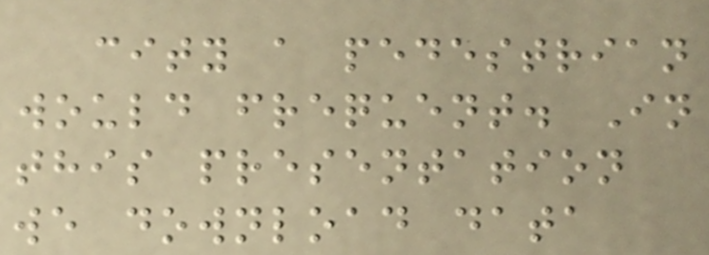city a pedestrian
would frequent. In
this presentation
we download data
